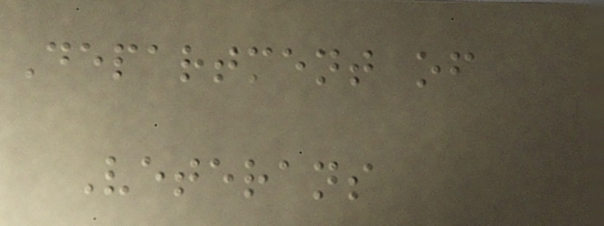Department of
Veterans
